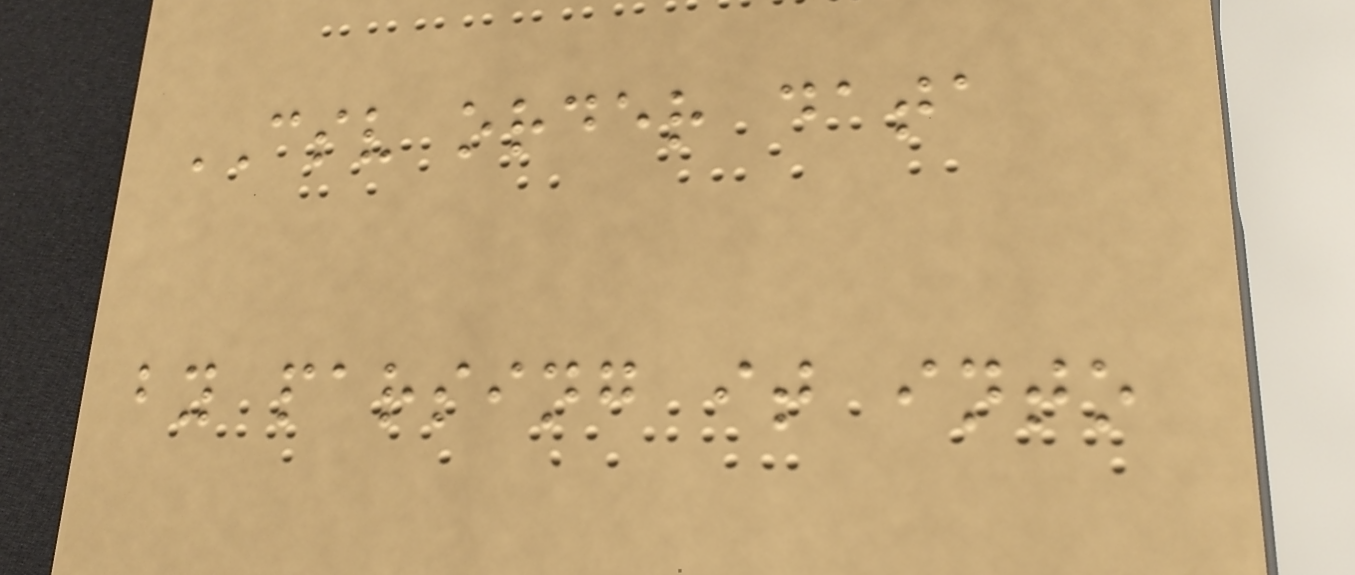CSV order data
by parsing it into
